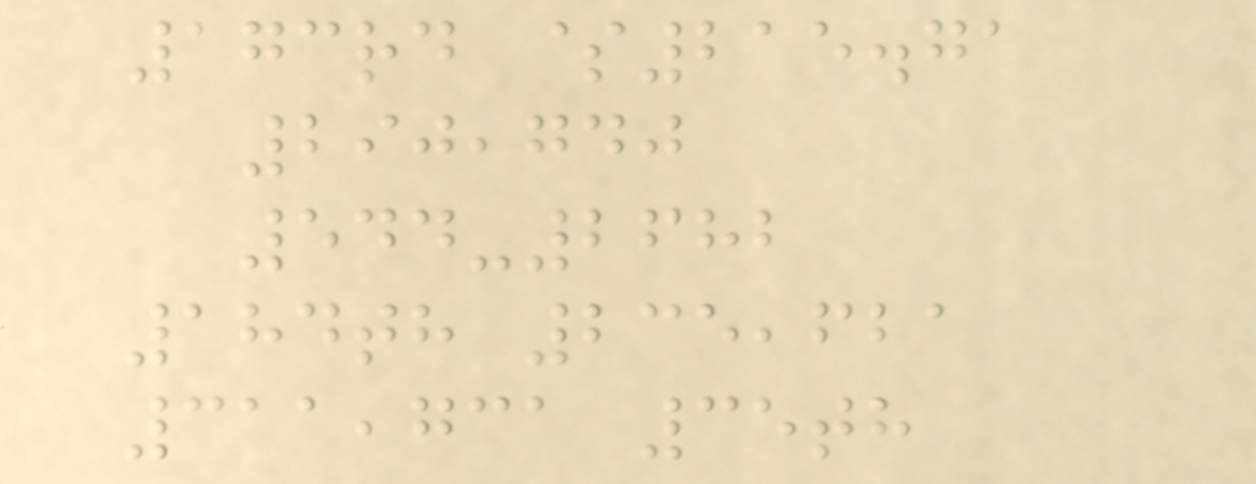173rd $215.71
290,740
544-2682
184th 235,621
311,731 35th
